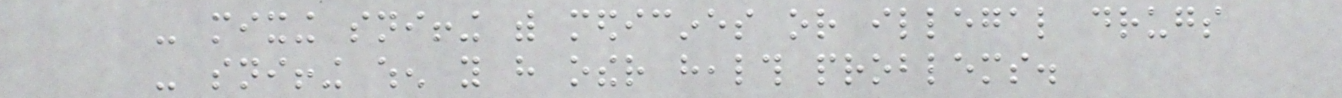- mixing sniffing with medicines or illegal drugs
- sniffing when you have other health problems.
